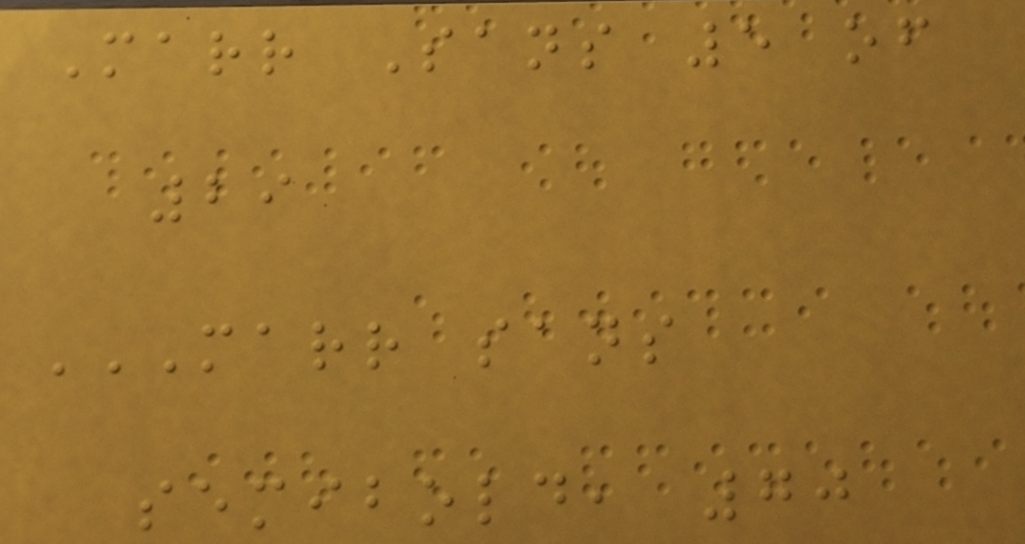Marr Sans 5 of
29
MARR SANS
SEMIBOLD, 70
